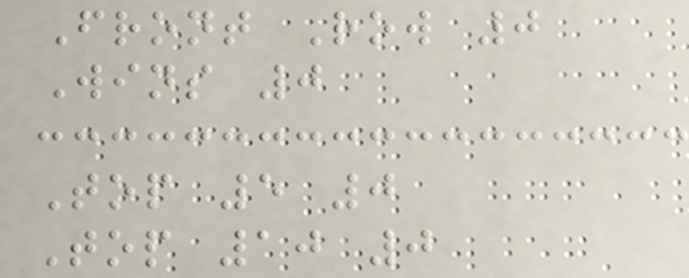Front Row 0
Wins 0
Top 5 0
Top 10 0
